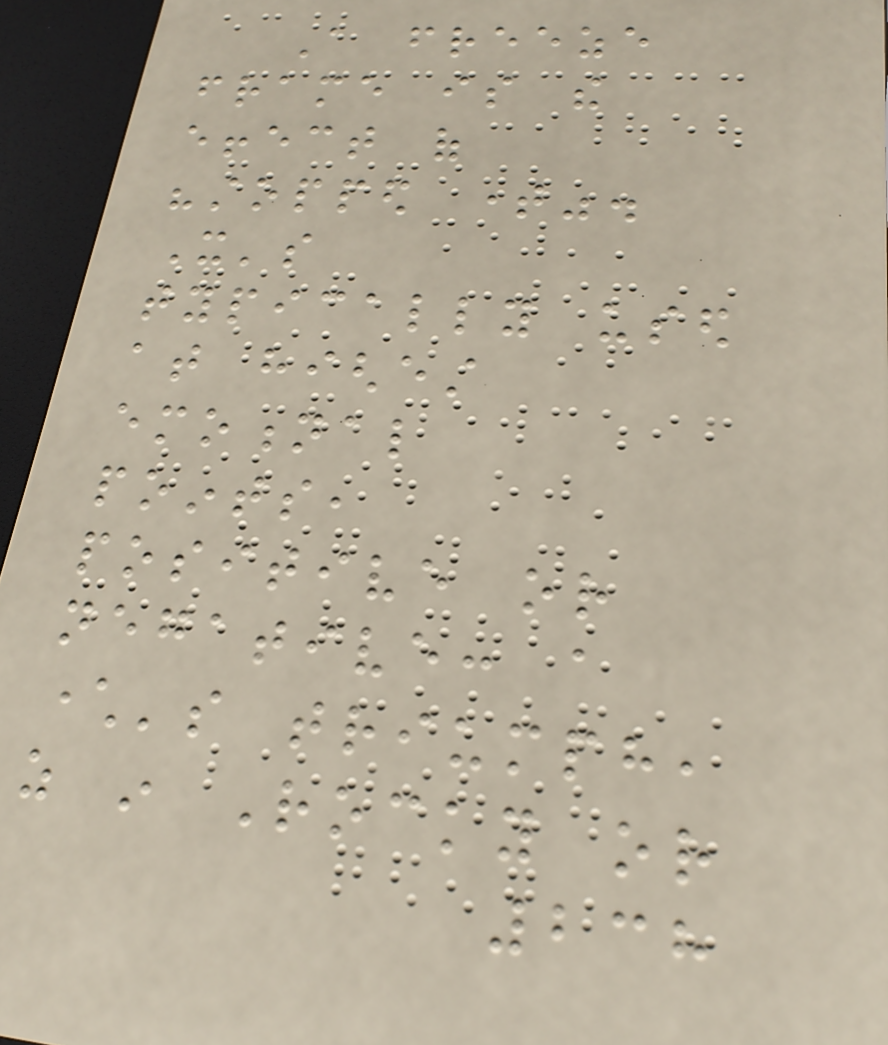A freeze
frame is the
effect of
"stopped time".
It's
typically used
at highest
emotional
points,
positive or
negative: a
character's triumph,
as in Rocky or
238
